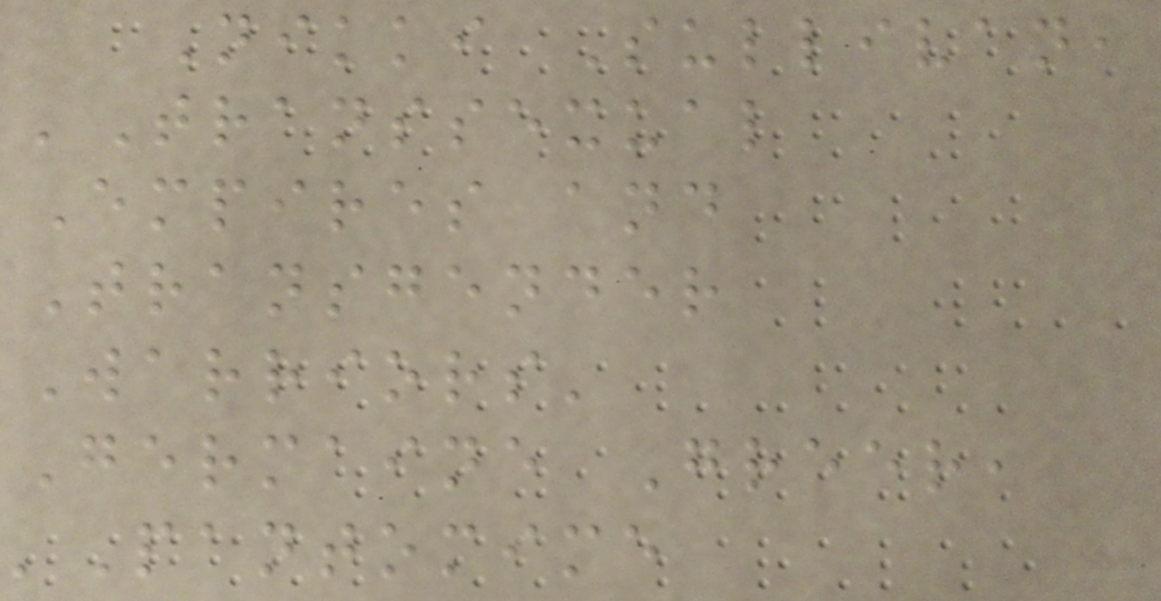Nikki Sullivan,
'Transsexual
Empires and
Transgender
Warriors'
Germaine Greer,
'Pantomime
